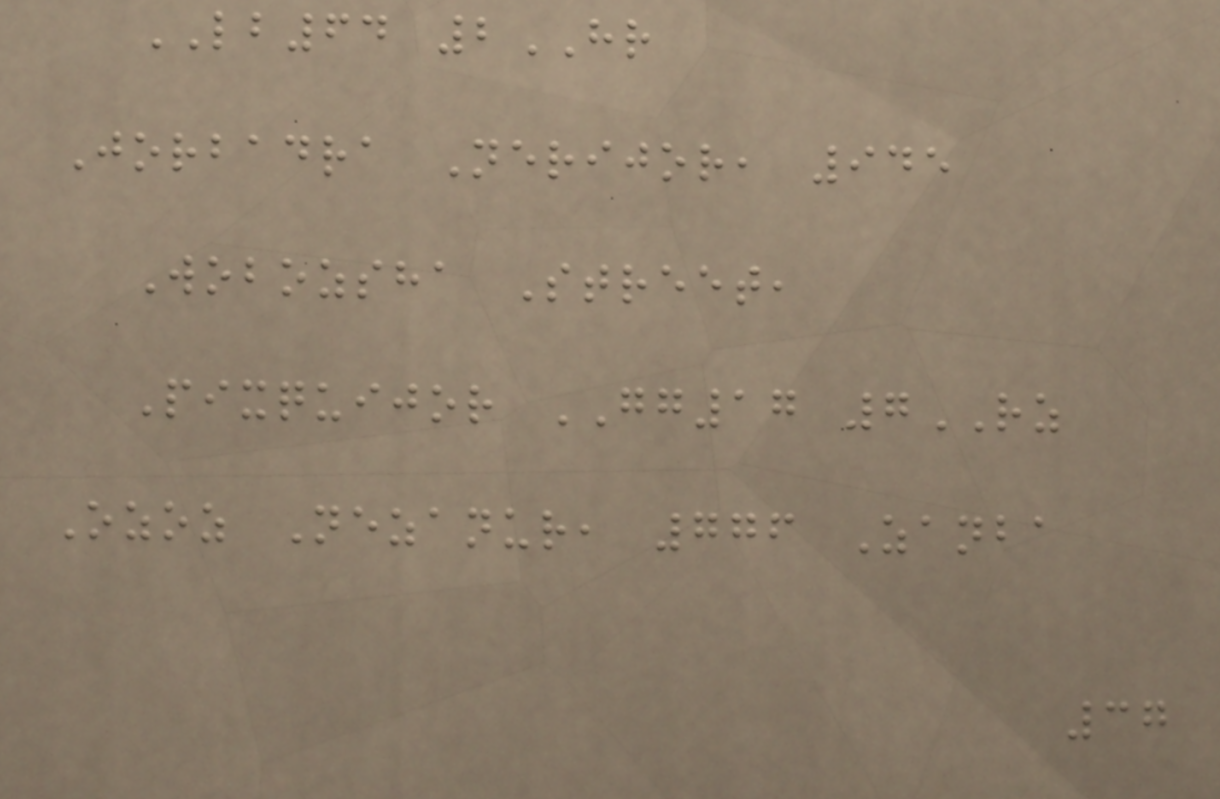LB64 2HR
Jorbadra Nerijor, 945
Wobozsha Street,
Pixquijor GG17 7RZ
Ozoz Nezanur, 776 Zanba
37
